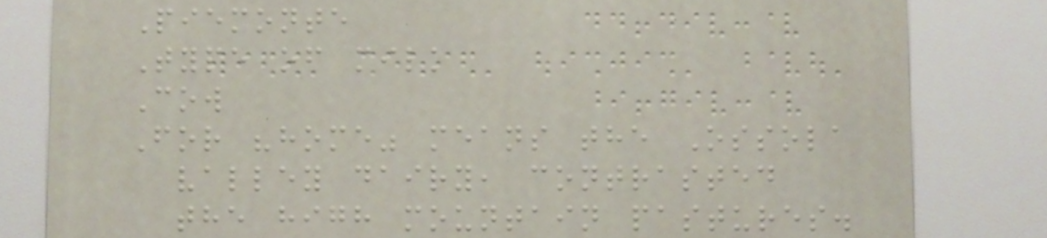Piemonte
Type of milk
Cow
For "home" means the Ossola
valley dairy, contrasted
the high mountain pastures.
